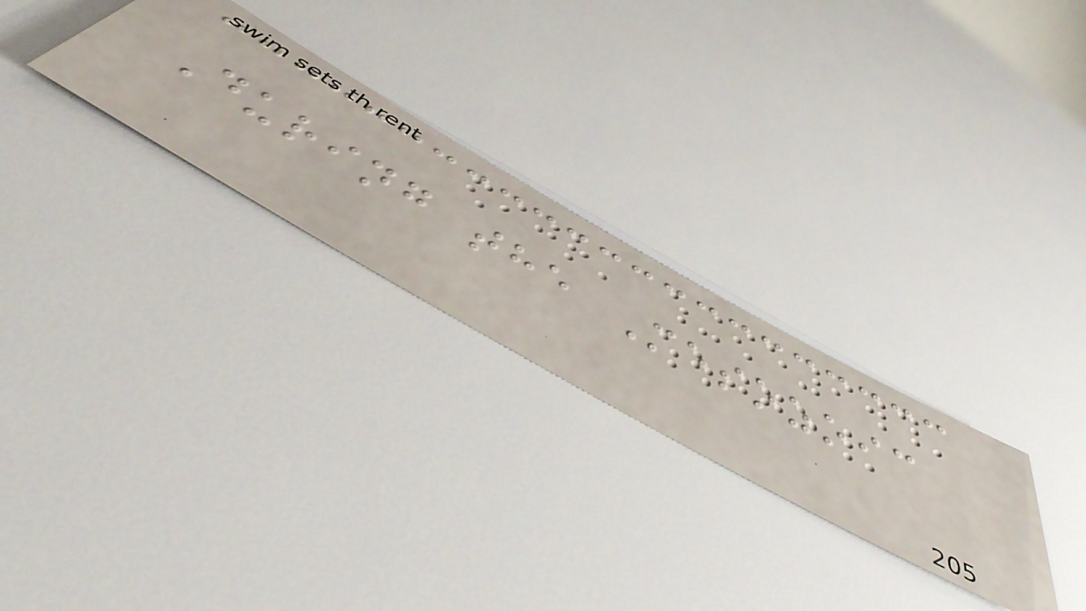During the Mesozoic
